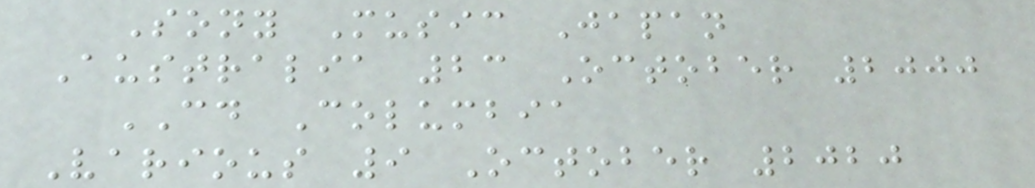Sony Music Japan
Australia 23 October 2000
CD Columbia
Various 9 October 2020
